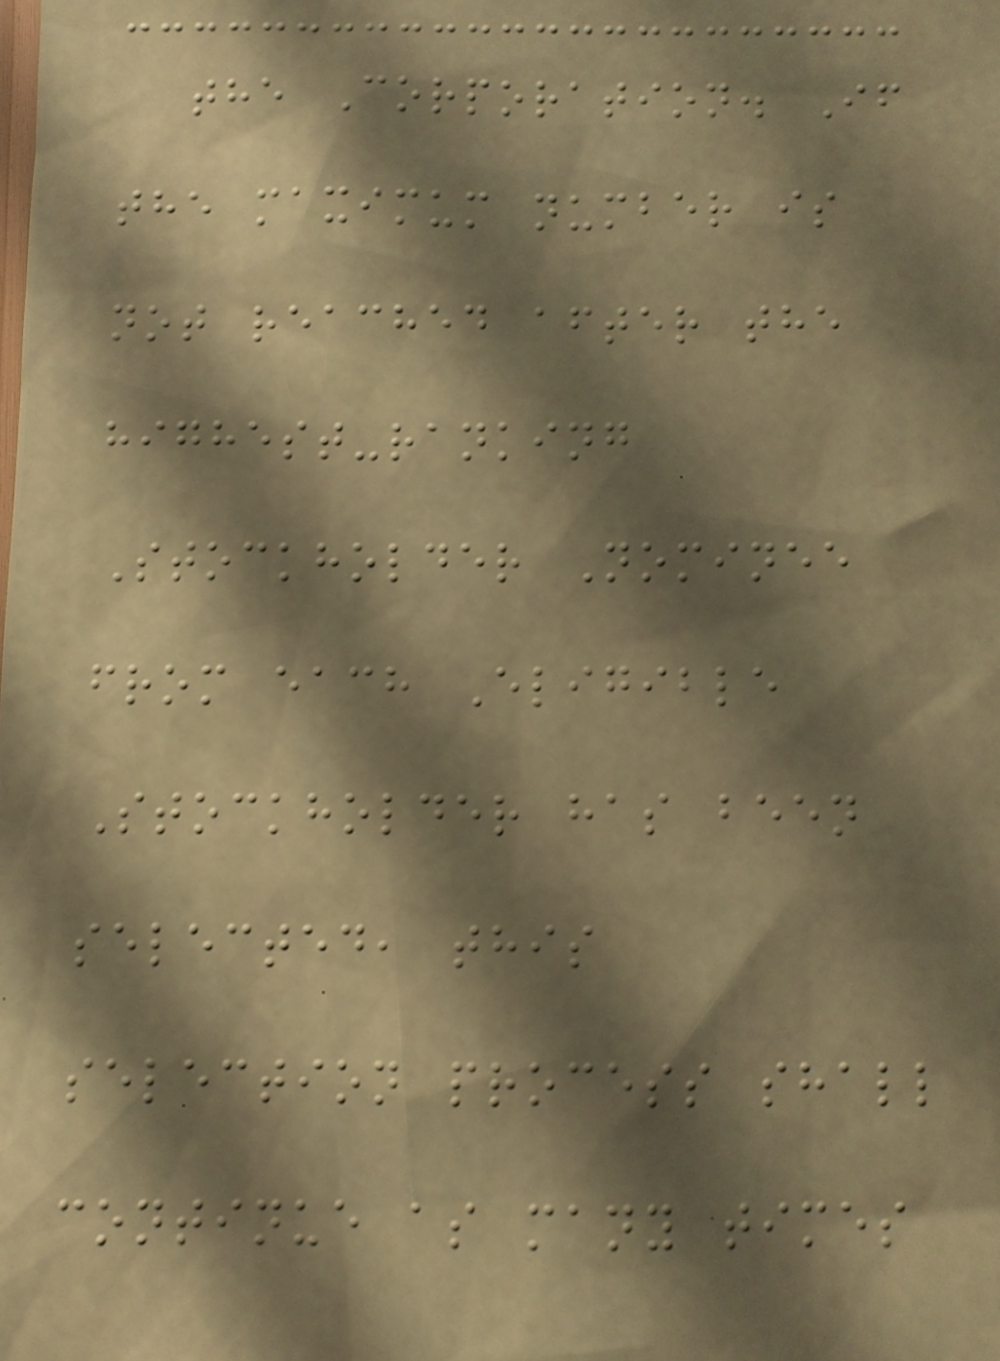the Corporation. If
the maximum number is
not reached after the
highest-ranking
Stockholder Nominee
from each Eligible
Stockholder has been
selected, this
selection process shall
continue as many times
